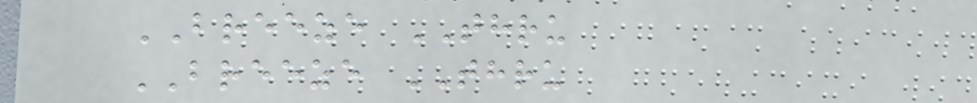BREEZE THRU
BREEZE THRU
